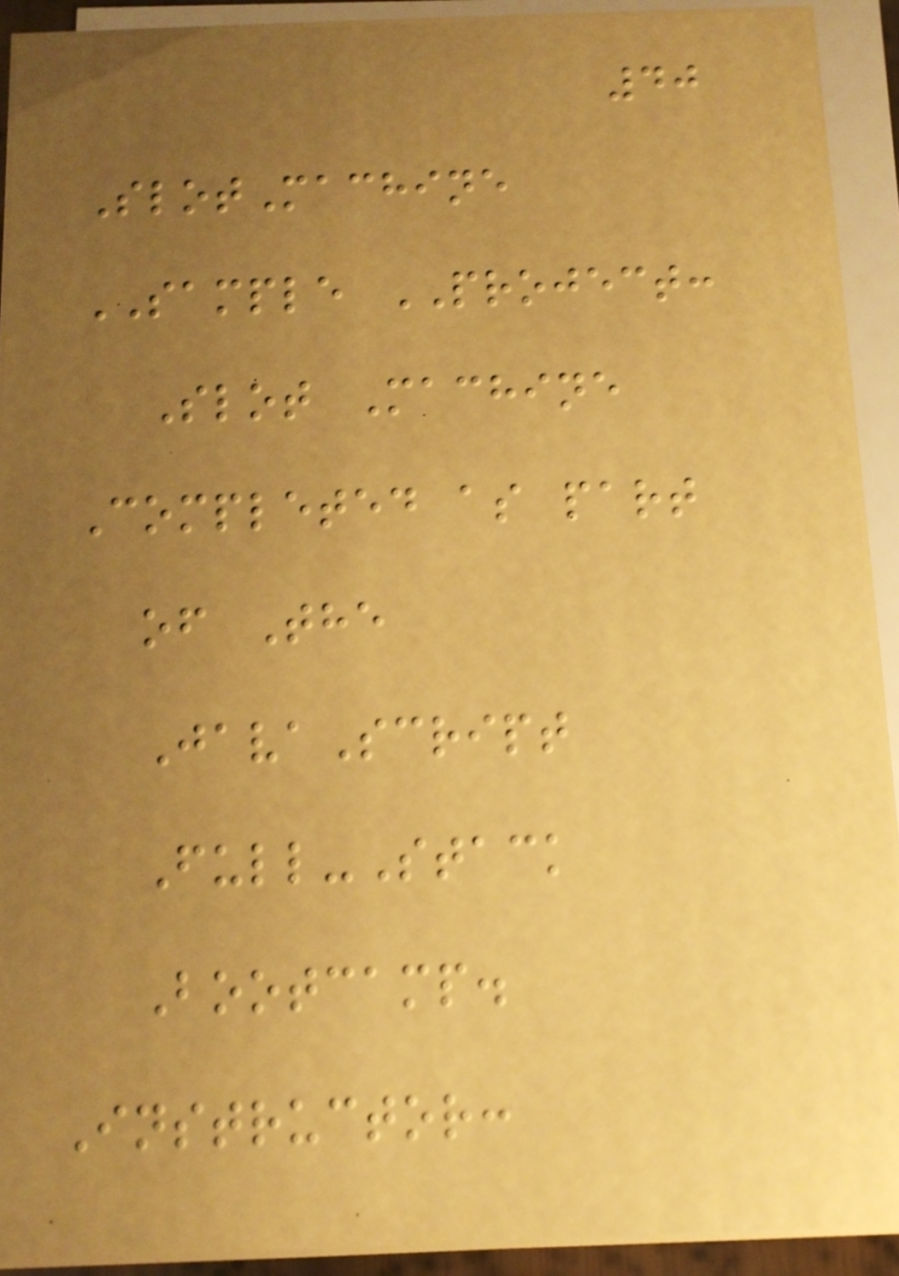40
SlotMachine
SAMPLE PROJECT:
Slot Machine
Completed as part
of The
JavaScript
Full-Stack
Bootcamp.
Instructor:
